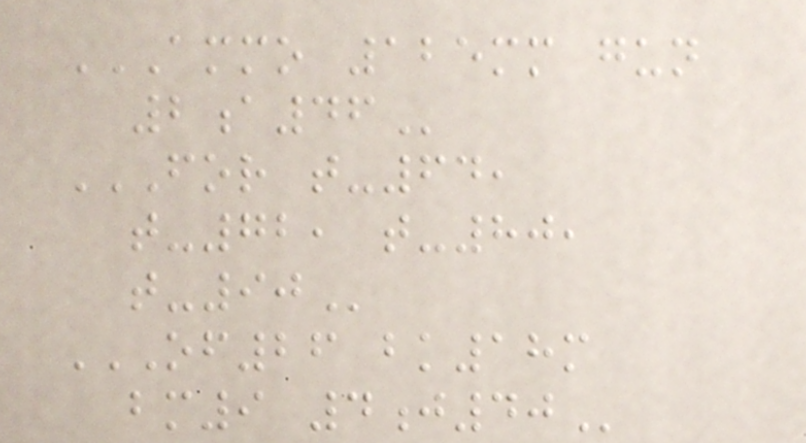AMMO 125MM GUN
2A46
FOR T-64,
T-72, T-80,
T-90
OF26 BK18M
BM9 4J40
